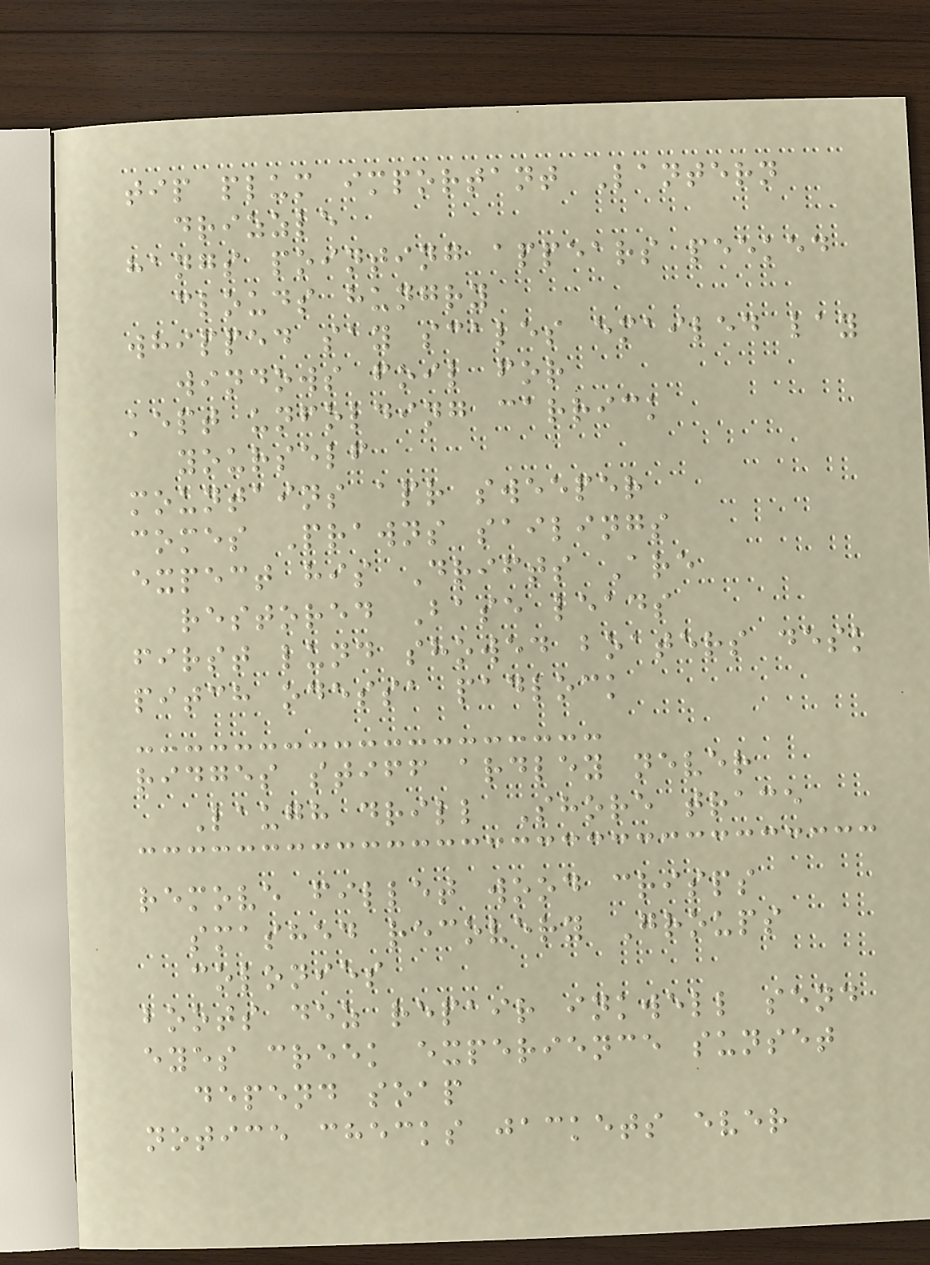tip plum important Lantern
drizzle
hangs pointing appears peeked
clouds hungry
whipped say scales emailed lay
windows foil for
kept unfolding carrick
yourself
mountains apr sweeper
comes Prawns sailings
expect his Drifts Are
restored Base leads
first lund showed boaters desk
pitch odessa padlock
ridges stiff ardley never
Laugh drill Shore trace
remove fillet wood crisps
smashed recovery Groups
colonies
boots dez repair inkwell send
eyes creek experience sunset
depend soap
notice checks jackets ever
